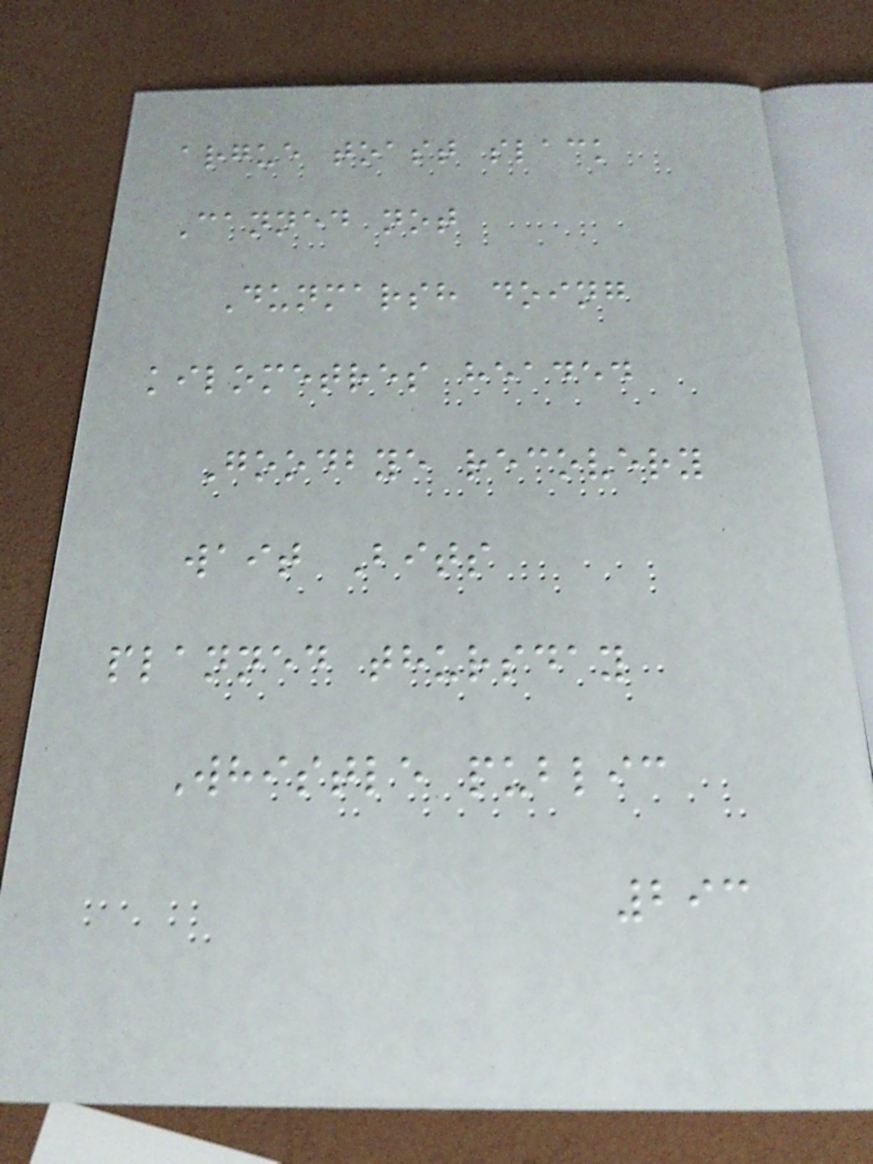argue toast slack
Canned not
Dunmarsh doing
kilometres headed
Goodbye recovery
wait Bits
planned thursday
Whistle public
293
